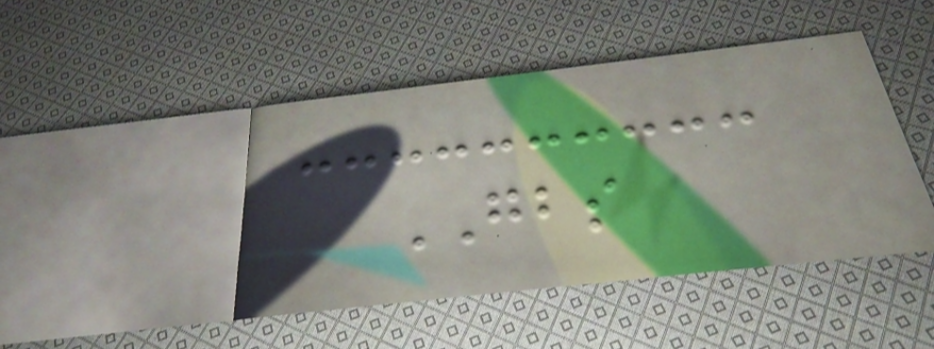GBS
